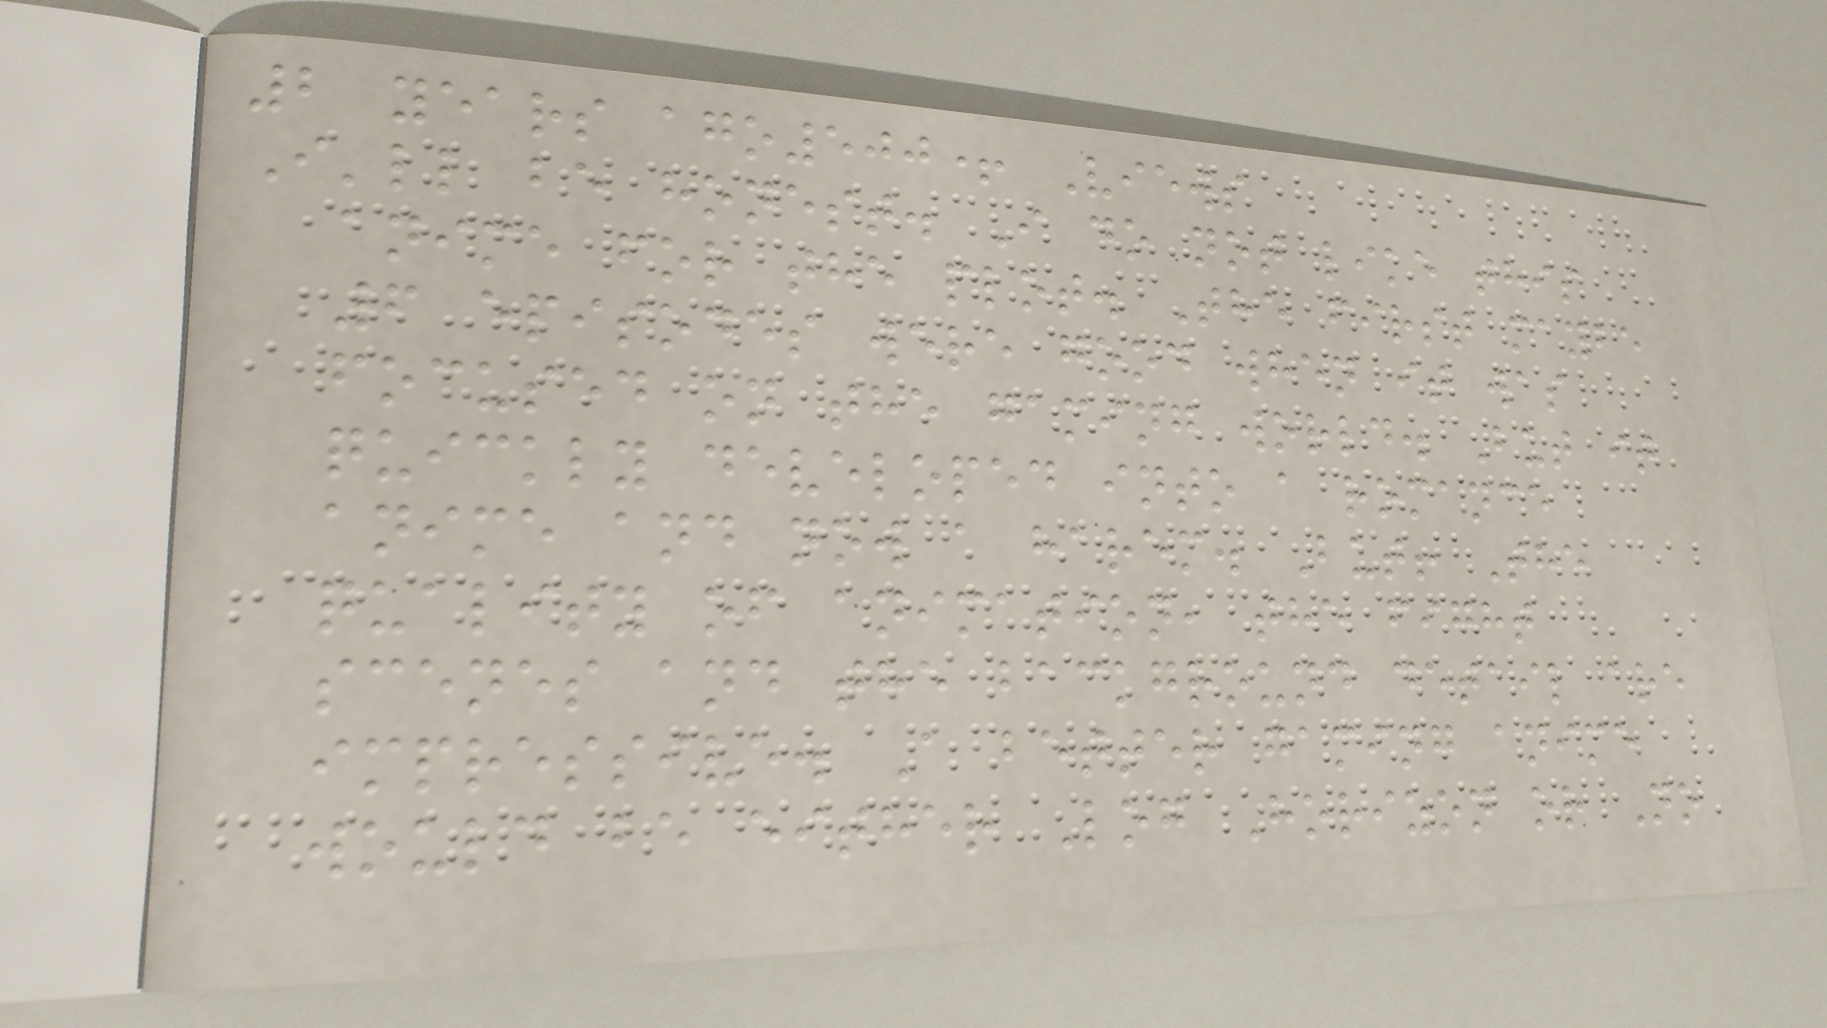2 years ago500+ Views
I'll be honest. I do not like this
anime for the plot. The first maybe
6 episodes were good when it was
focused on the gaming world. But it
quickly developed into a romance
anime and now a harem. But! The
quality of animation, the fight
scenes and the background detail are
impressive. A better gaming anime
would be either Log Horizon or No
